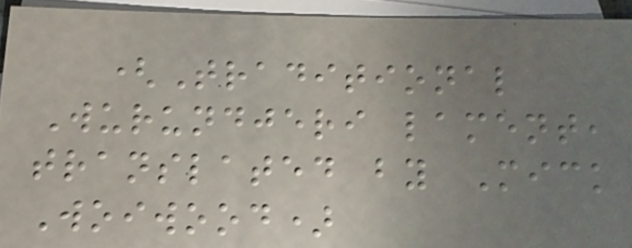(Traditional
Wurundjeri lament,
translated by Mick
Woiwood)
